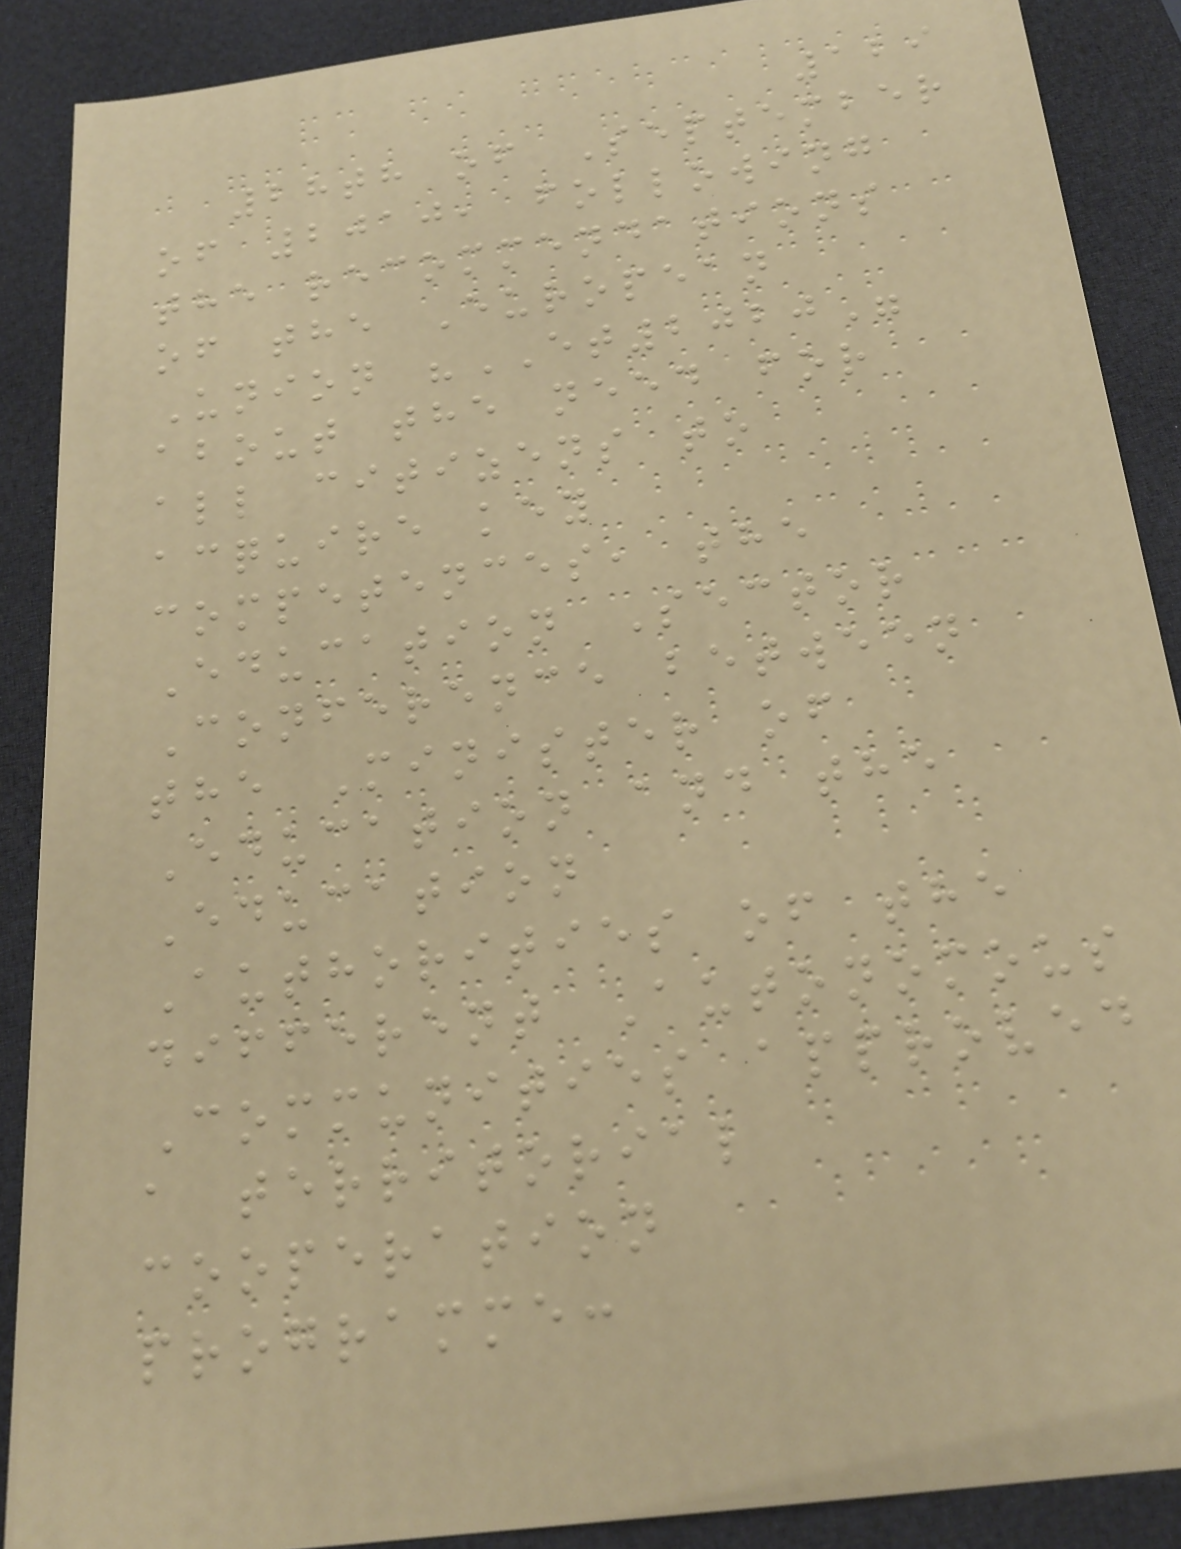129
28th of September
of 2010, following
the recommendations
of the European
Union "ET2020"
about the need for
all citizens to
acquire key
competences, the
Education Sector
Conference between
the Minister of
Education and the
Education
Authorities of the
different Autonomous
Communities approved
a territorial
cooperation
programme:
